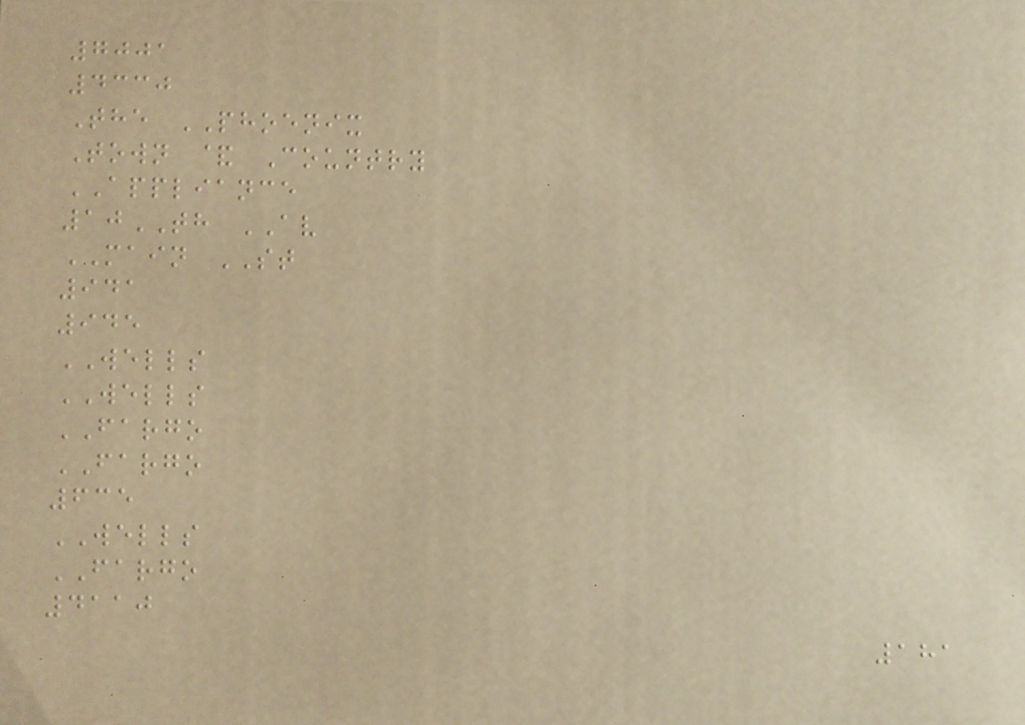7001
4330
The PHOENIX
Town & Country
APPLIANCE
10TH AV
MAIN ST
941
945
WELLS
WELLS
FARGO
FARGO
635
WELLS
FARGO
4110
181
